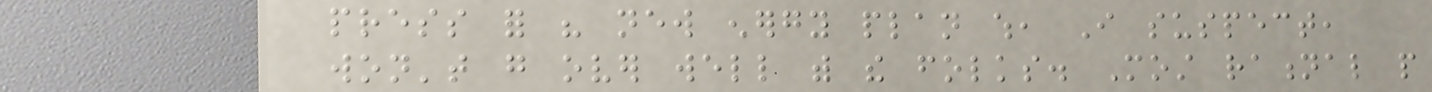press for his new energy plan which, I suspect,
won't go over well with the folks. Most rational people
